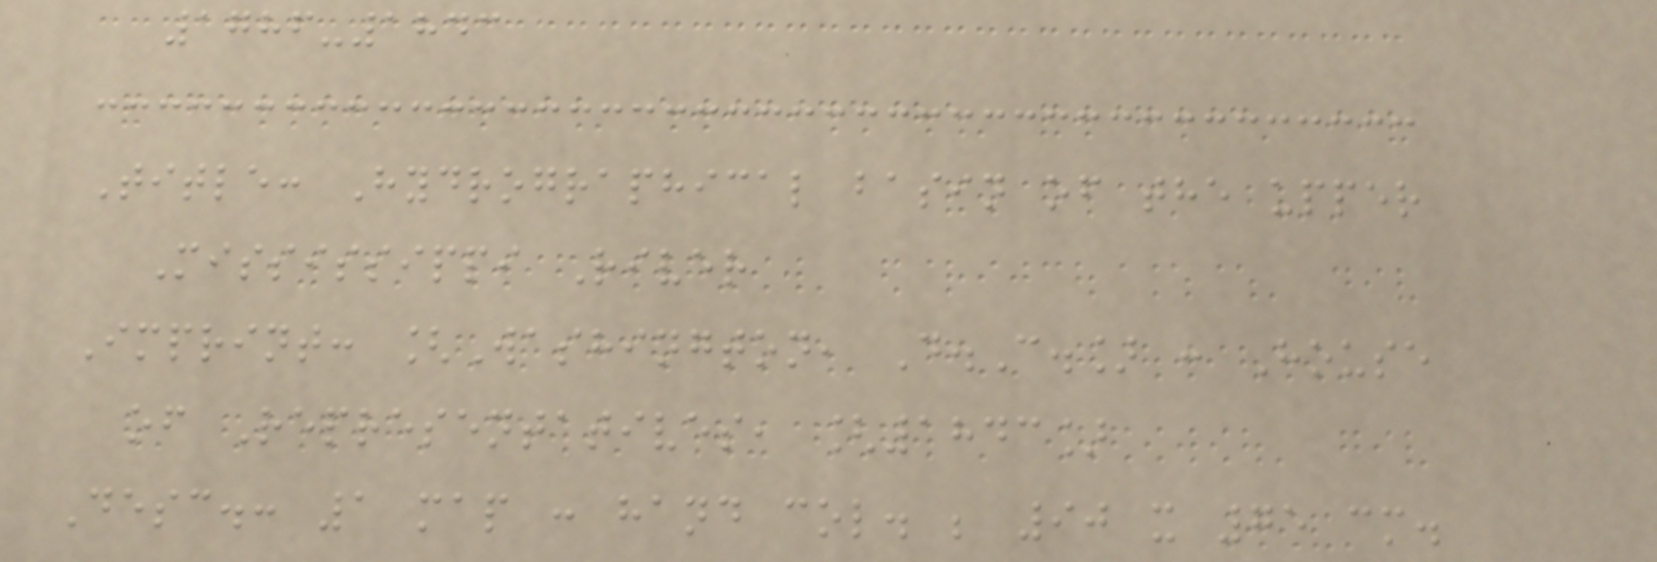1786-1843
Title: Hydrographical basin of the upper
Mississippi River
Imprint: [Washington, D.C.] : House
of Representatives, [1843]
Desc.: 1 map : hand col. ; 90 x 75 cm.
